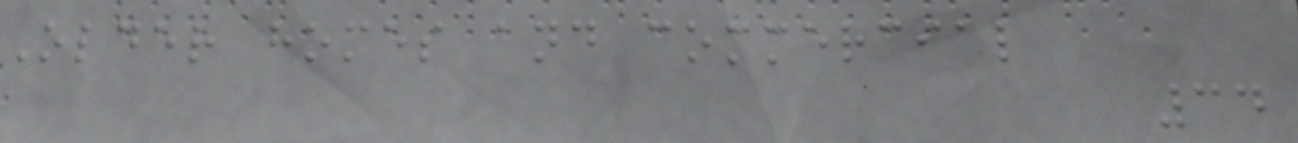Older homes and commercial
34
